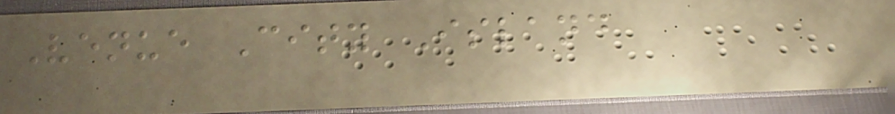Venue City Island
